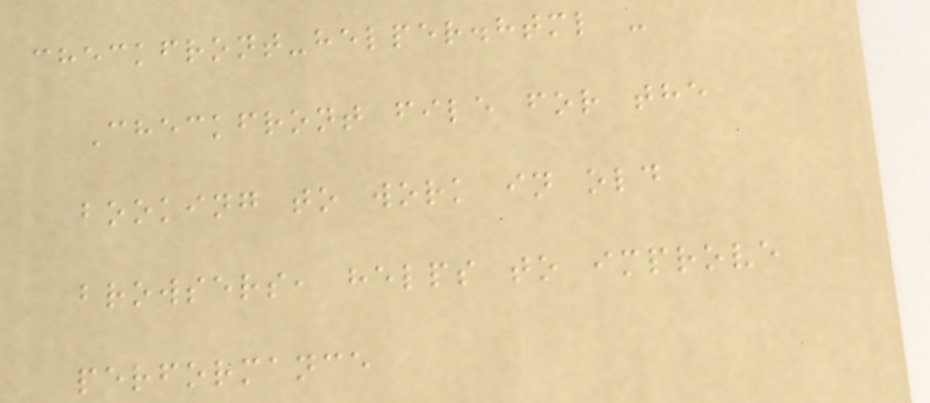checkfront-helper.html -
Checkfront file for the
booking to work in old
browsers, helps to improve
performance
